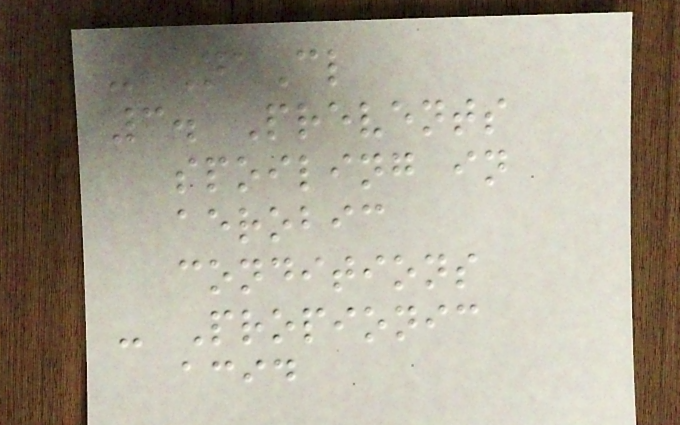- NaCl
3. Prevents
spoiling in
aerobic
conditions
- Propionic
acid
